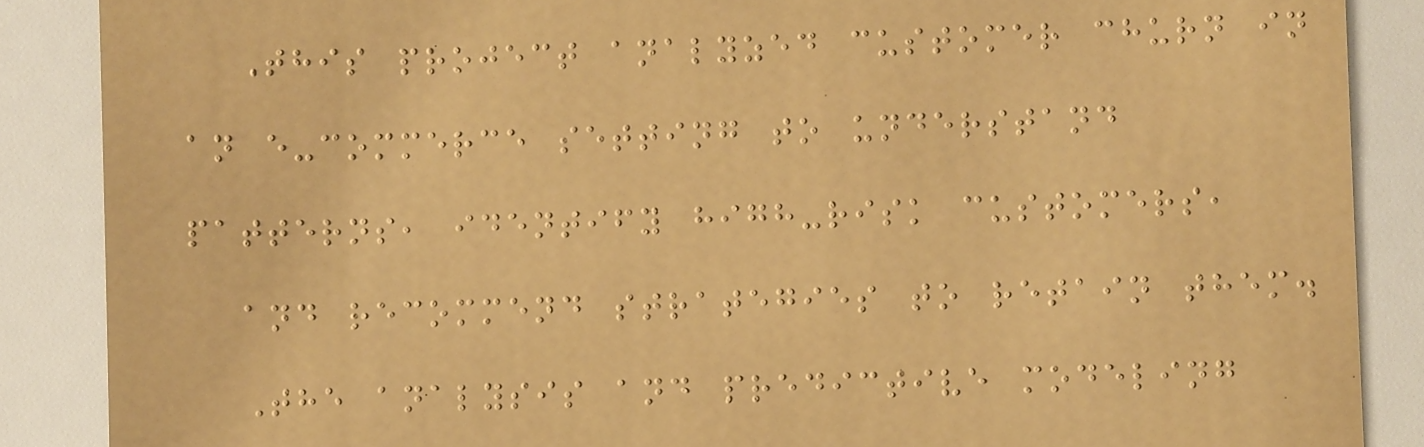This project analyzed customer churn in
an e-commerce setting to understand
patterns, identify high-risk customers,
and recommend strategies to retain them.
The analysis and predictive modeling
